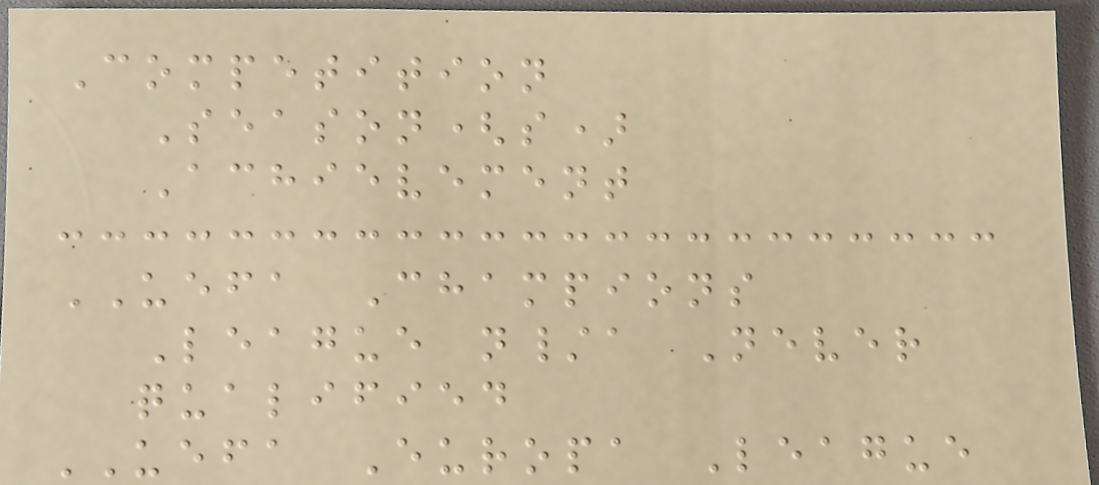Competition
Season(s)
Achievement
UEFA Champions
League n/a Never
qualified
UEFA Europa League
